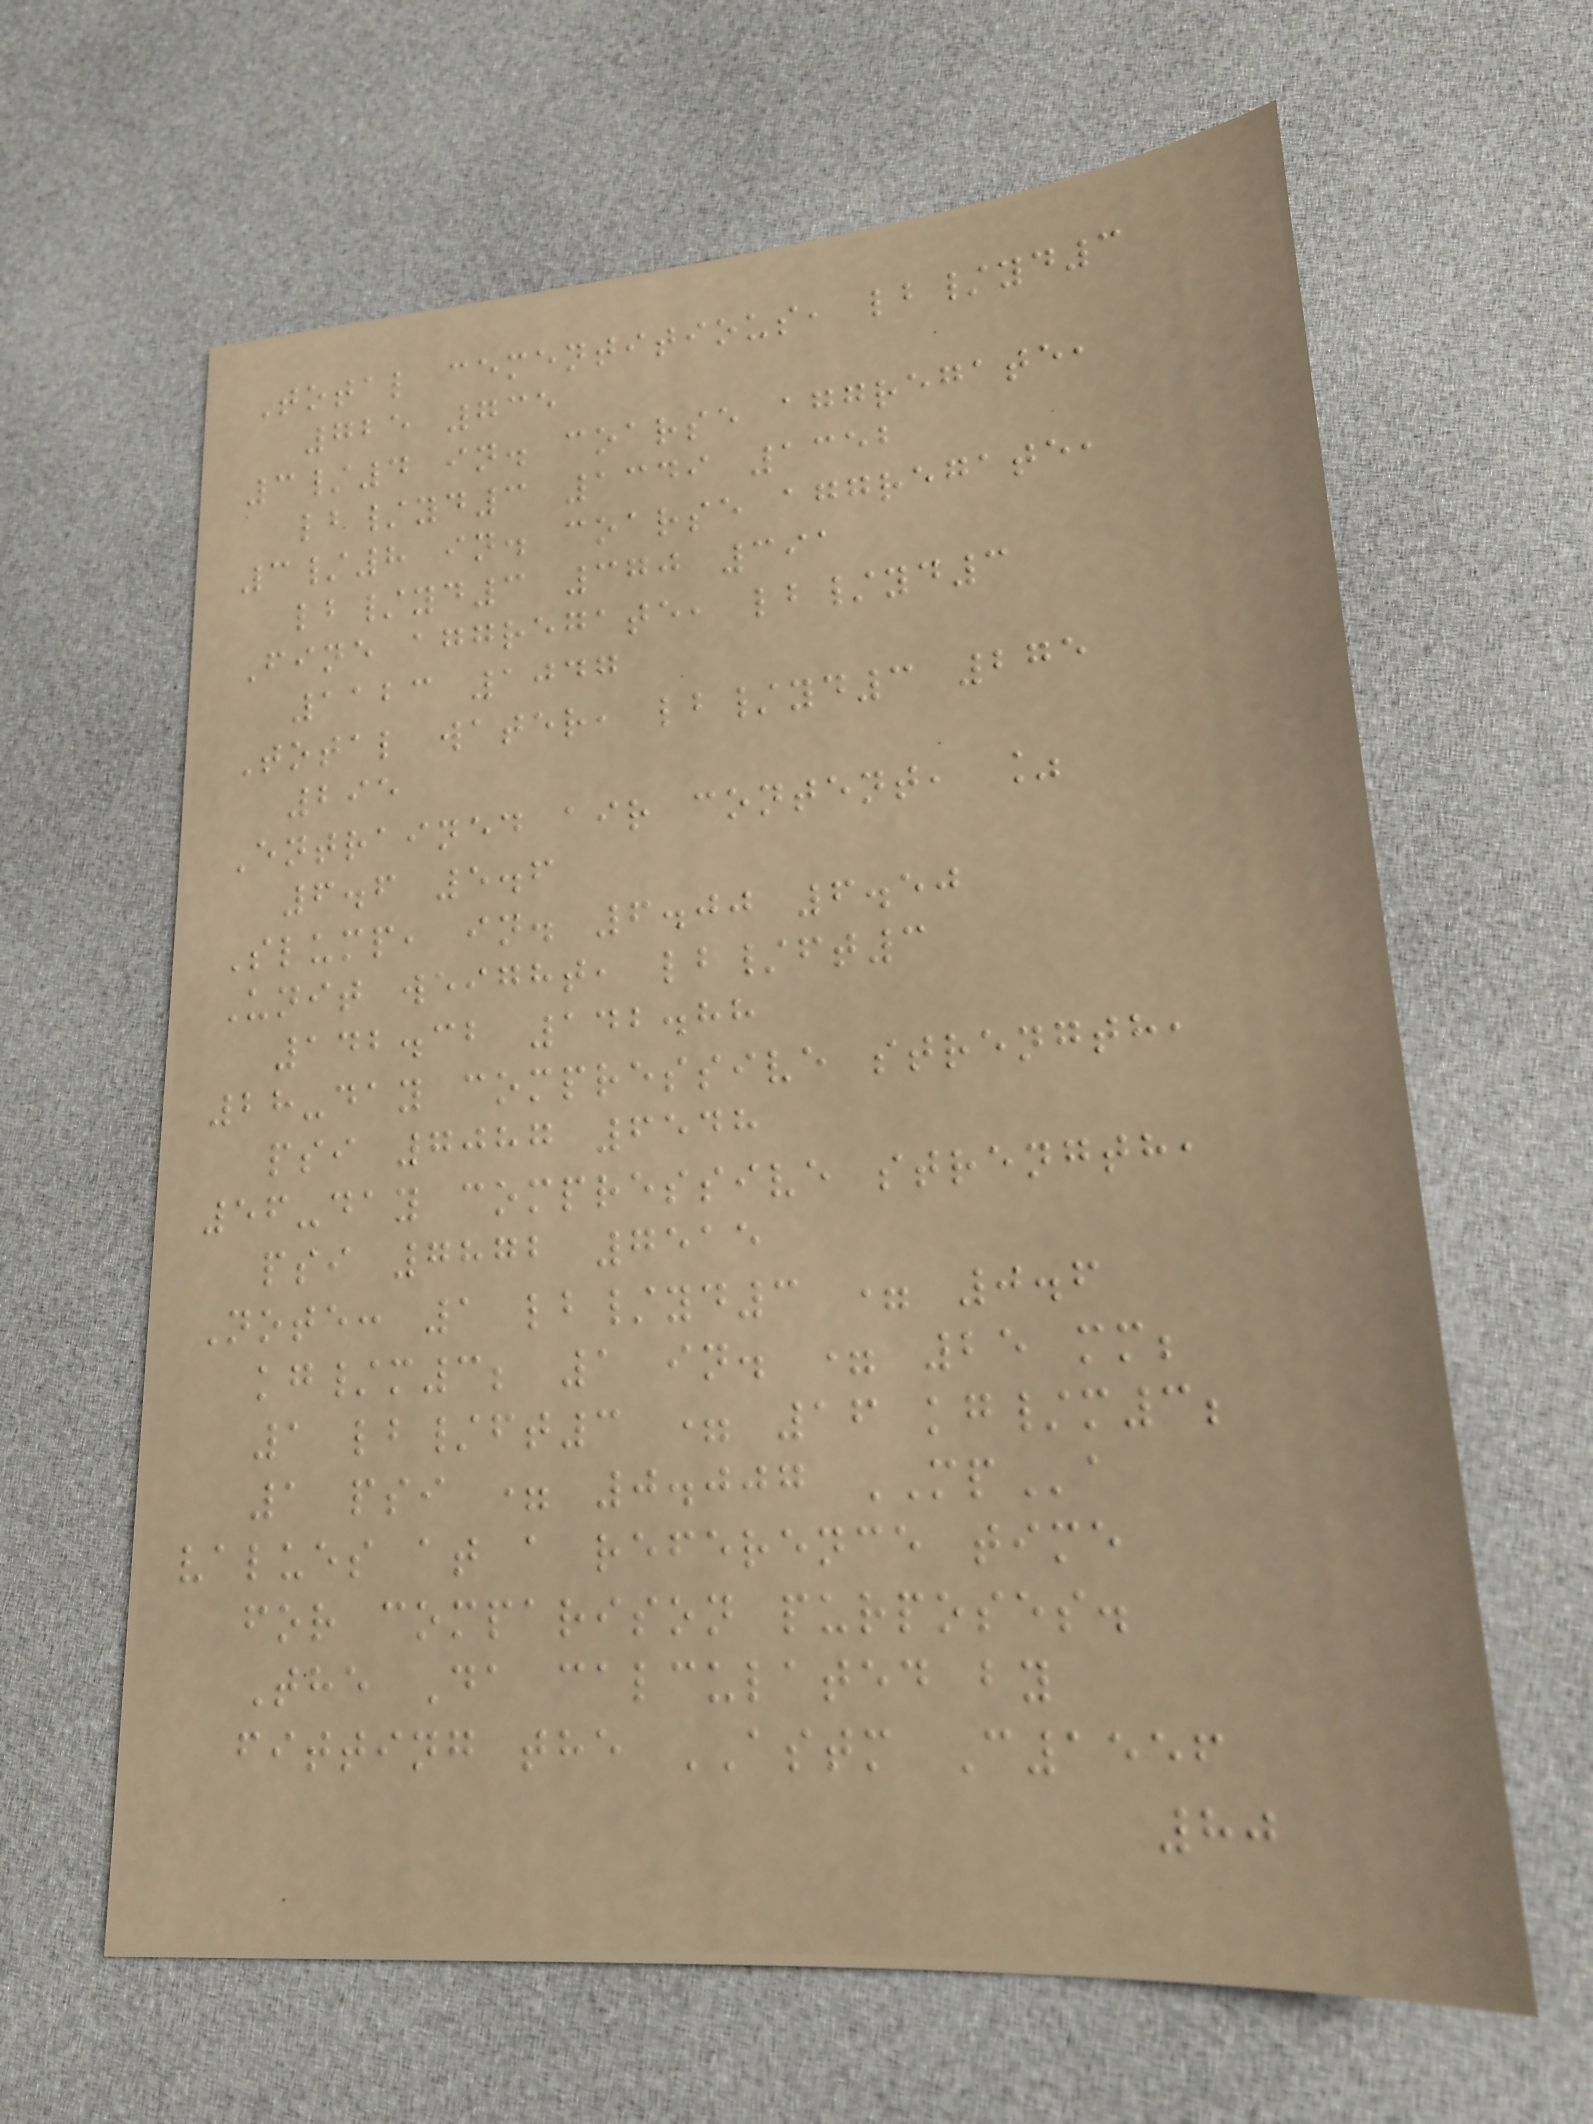Total cementitious, lb/yd3
725 735
3/4 in. coarse aggregate,
lb/yd3 1349 1352
3/8 in. coarse aggregate,
lb/yd3 370 391
Fine aggregate, lb/yd3
1123 1047
Total water, lb/yd3 275
295
Entrained air content, %
6.6 5.6
Slump, in. 6.00 6.50
Unit weight, lb/ft3
142.32 142.88
28-day compressive strength,
psi 7087 6548
56-day compressive strength,
psi 7872 7515
Note: 1 lb/yd3 = 0.6
kg/m3; 1 in. = 25 mm;
1 lb/ft3 = 16 kg/m3;
1 psi = 0.007 MPa
values at a reference time
for comparison purposes.
The Da calculated by
fitting the ASTM C1556
80
